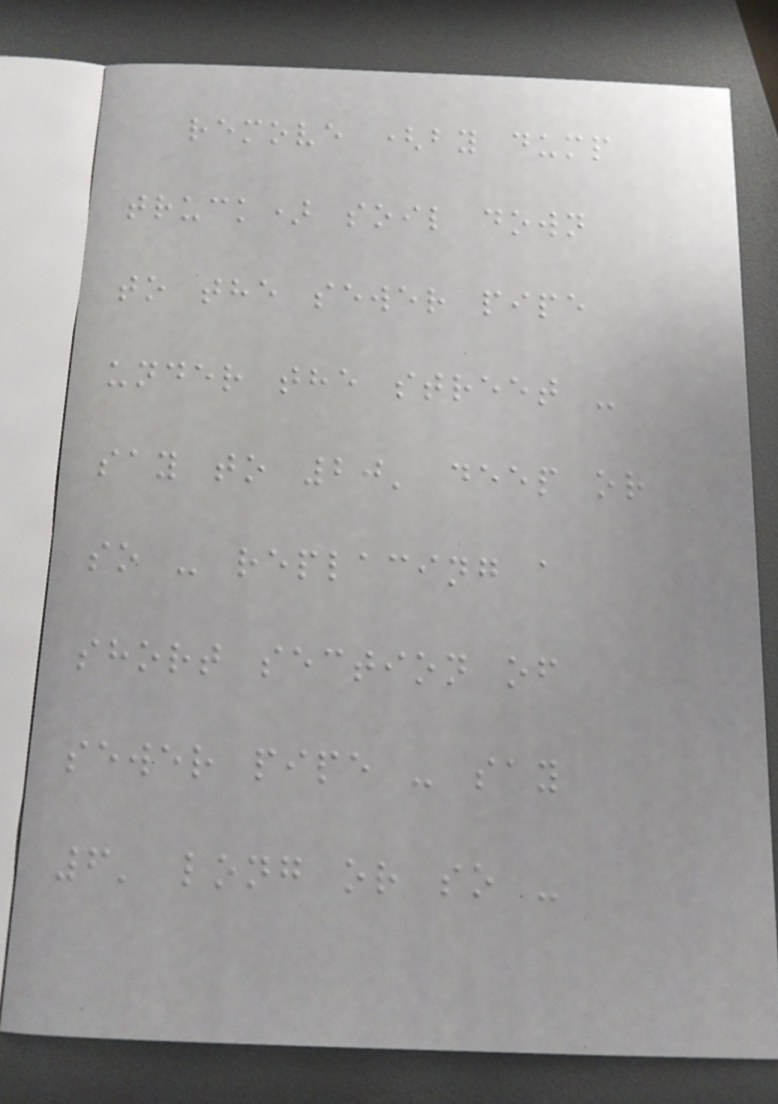remove (by dump
truck) soil down
to the sewer pipe
under the street -
say to 20' deep or
so - replacing a
short section of
sewer pipe - say
6' long or so -
